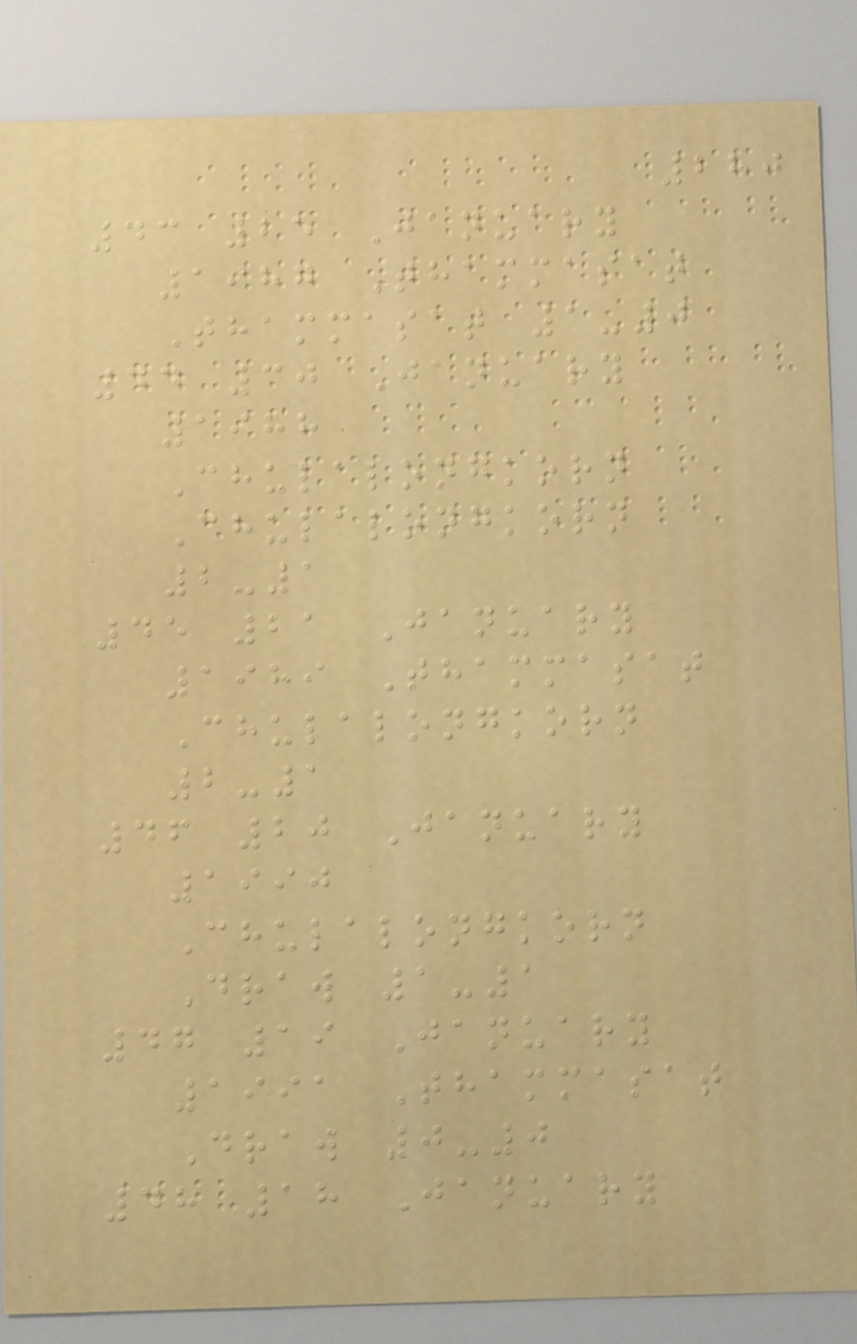280
43 25 January
1987 Thammasat
Thammasat 1-0
44 30 January
1988
Chulalongkorn
Chulalongkorn
2-1
45 21 January
1989 Thammasat
Chulalongkorn
2-1
46 20 January
1990
Chulalongkorn
Draw 1-1
47 19 January
1991 Thammasat
Draw 0-0
48 18 January
